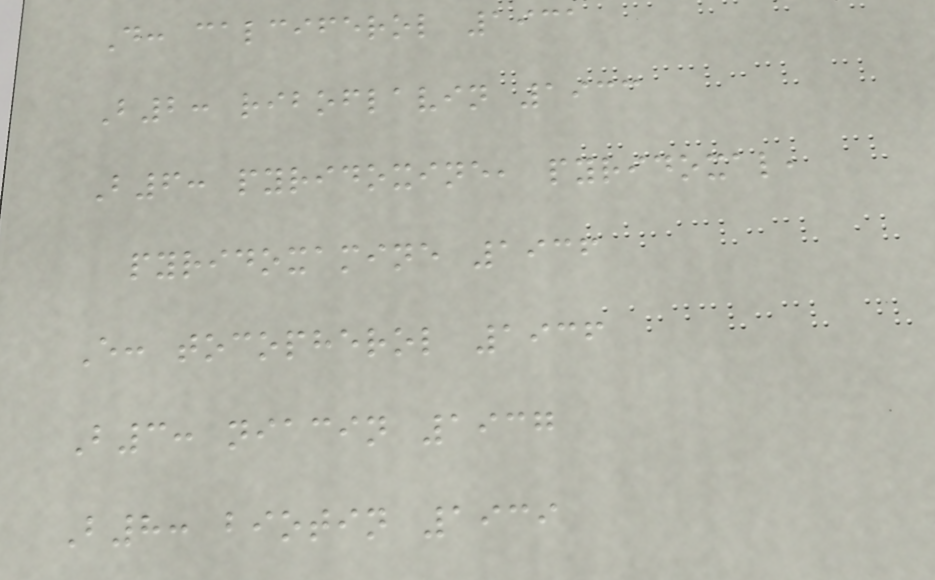D: calciferol 1931
B2: riboflavin 1933
B6: pyridoxine, pyridoxal,
pyridoxamine 1936
E: tocopherol 1936
B3: niacin 1937
B8: biotin 1939
